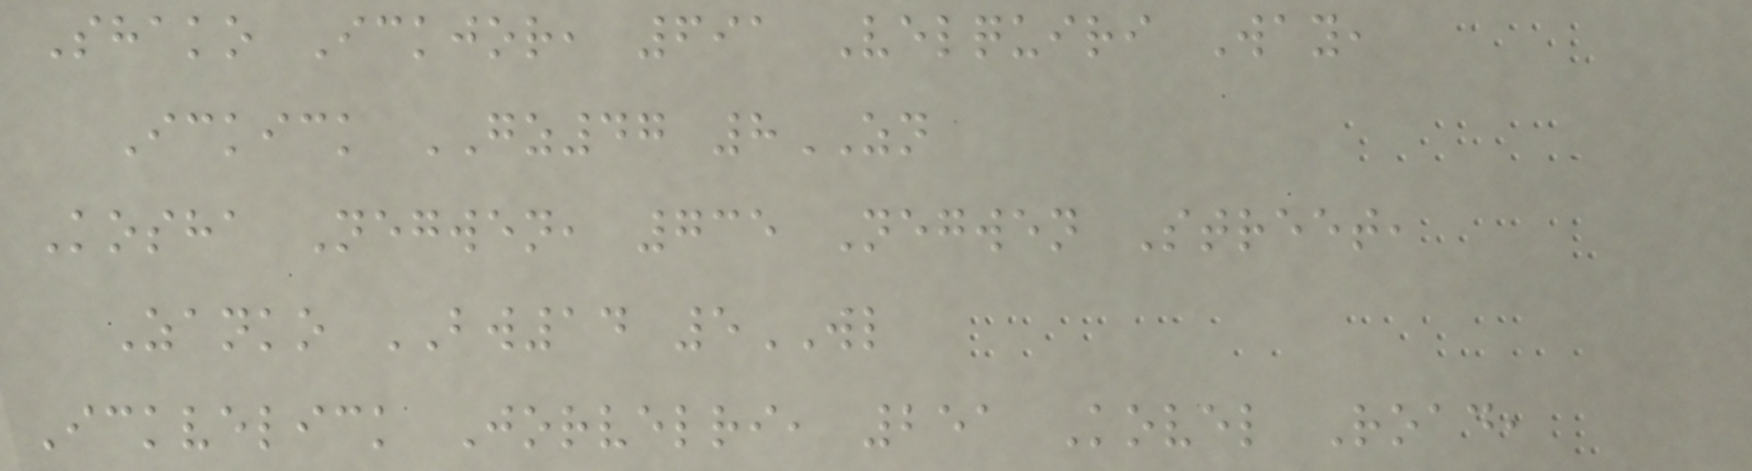Shako Ickjor, 691 Velquiri Way,
Ickick GZ47 8ZN
Kosha Negwen, 735 Negwen Street,
Zanko BW14 5WL
Ickvelick Jorvelri, 251 Kovel Road,
